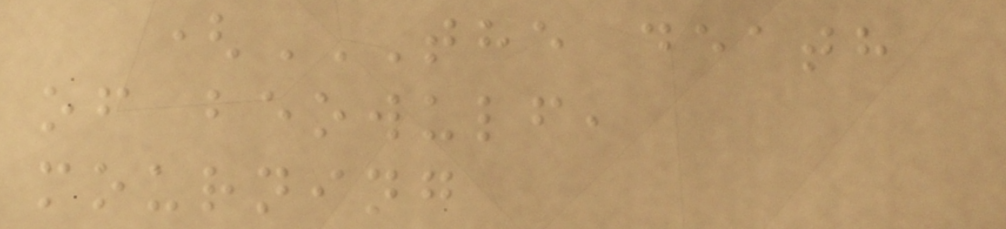(THE DEATH
OF BEOWULF,
MOURNING
